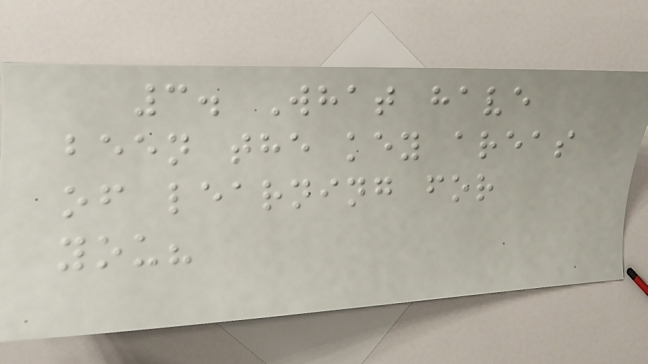3. What have
been the key areas
of learning for
you?
